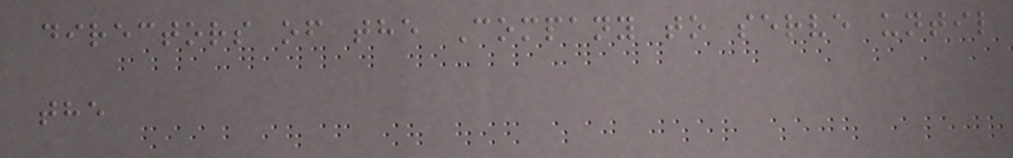directors of the Company to serve until
the
